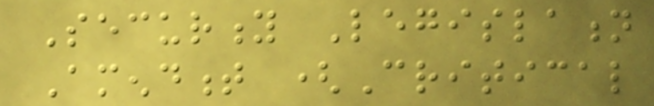Security Legislation
Amendment (Critical
